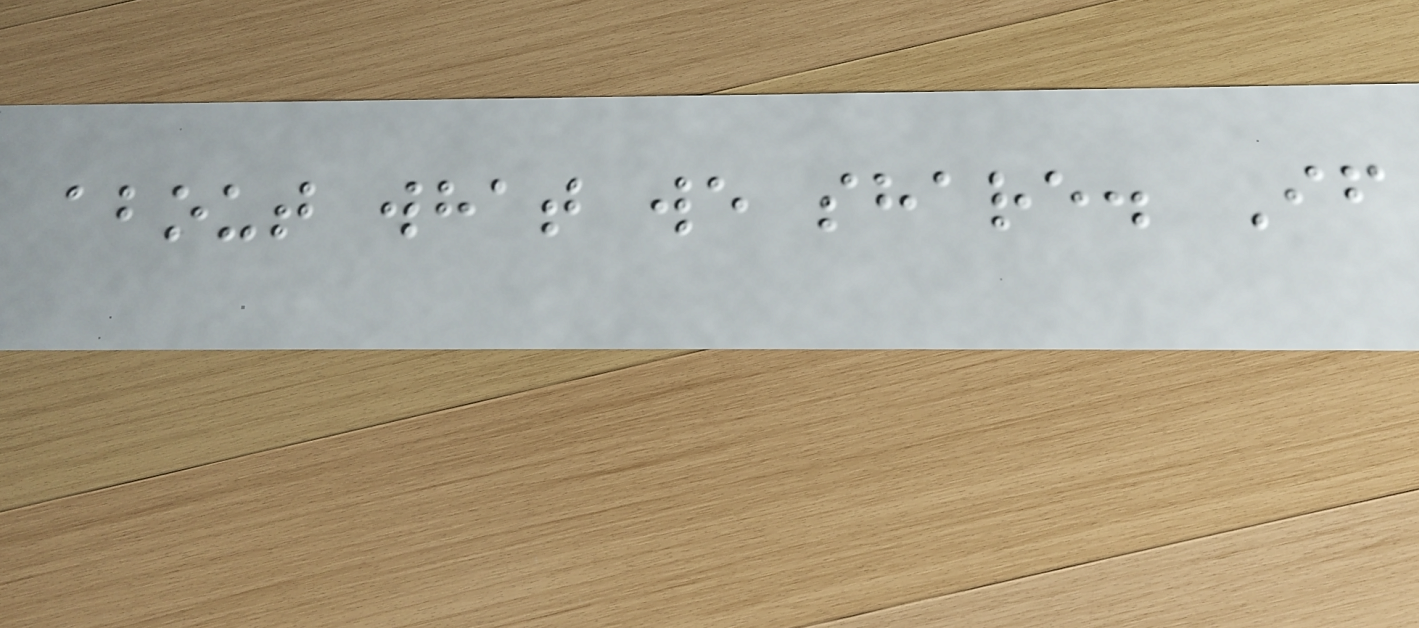about what we share. If
